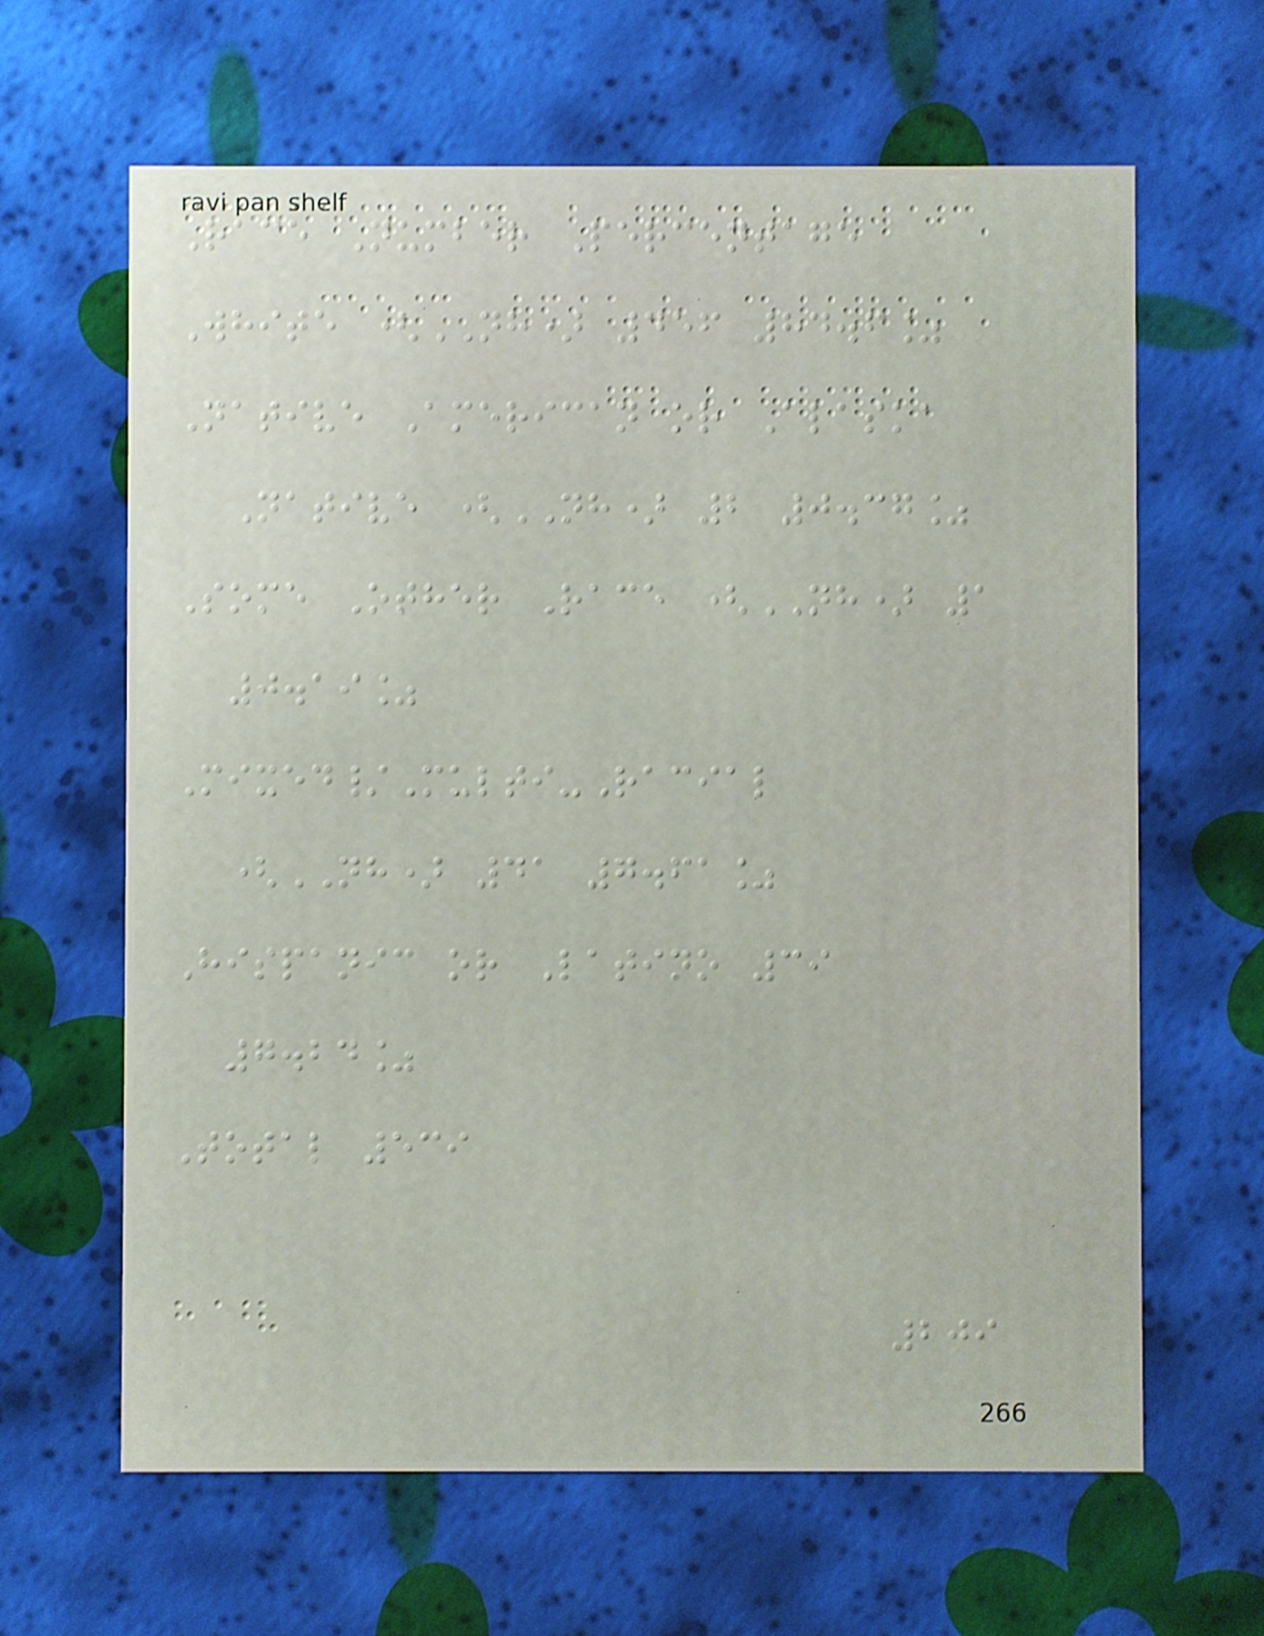Race Number Percentage
White (NH) 456 84.6%
Native American or Alaska
Native (NH) 2 0.37%
Some Other Race (NH) 1
0.19%
Mixed/Multi-Racial
(NH) 41 7.61%
Hispanic or Latino 39
7.24%
Total 539
209
